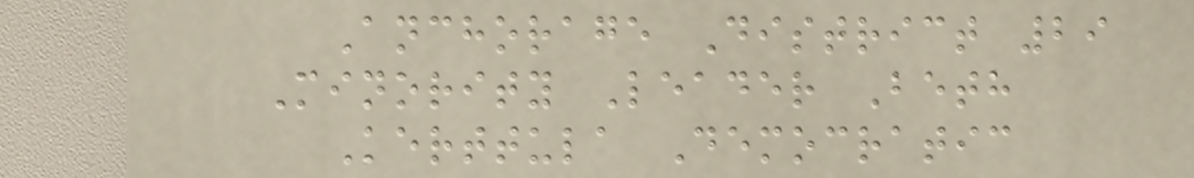Anchorage District 29
Minority Leader Beth
Kerttula Democratic
